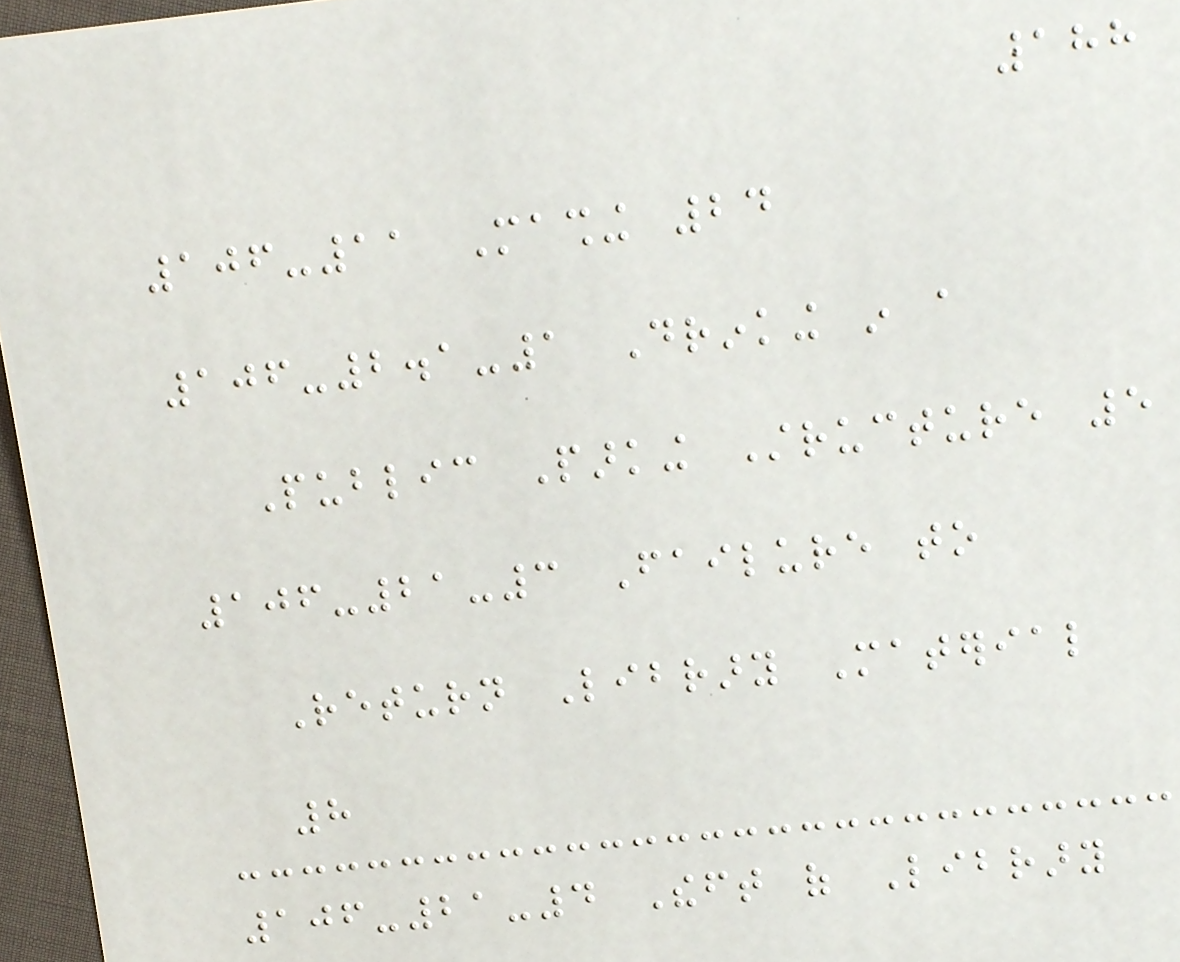188
106-11 Mashing 24
106-2.1-1 Drinking in a
Public Parking Structure 5
106-21-3 Failure to
Return Library Material
8
106-21-4 Theft of Library
